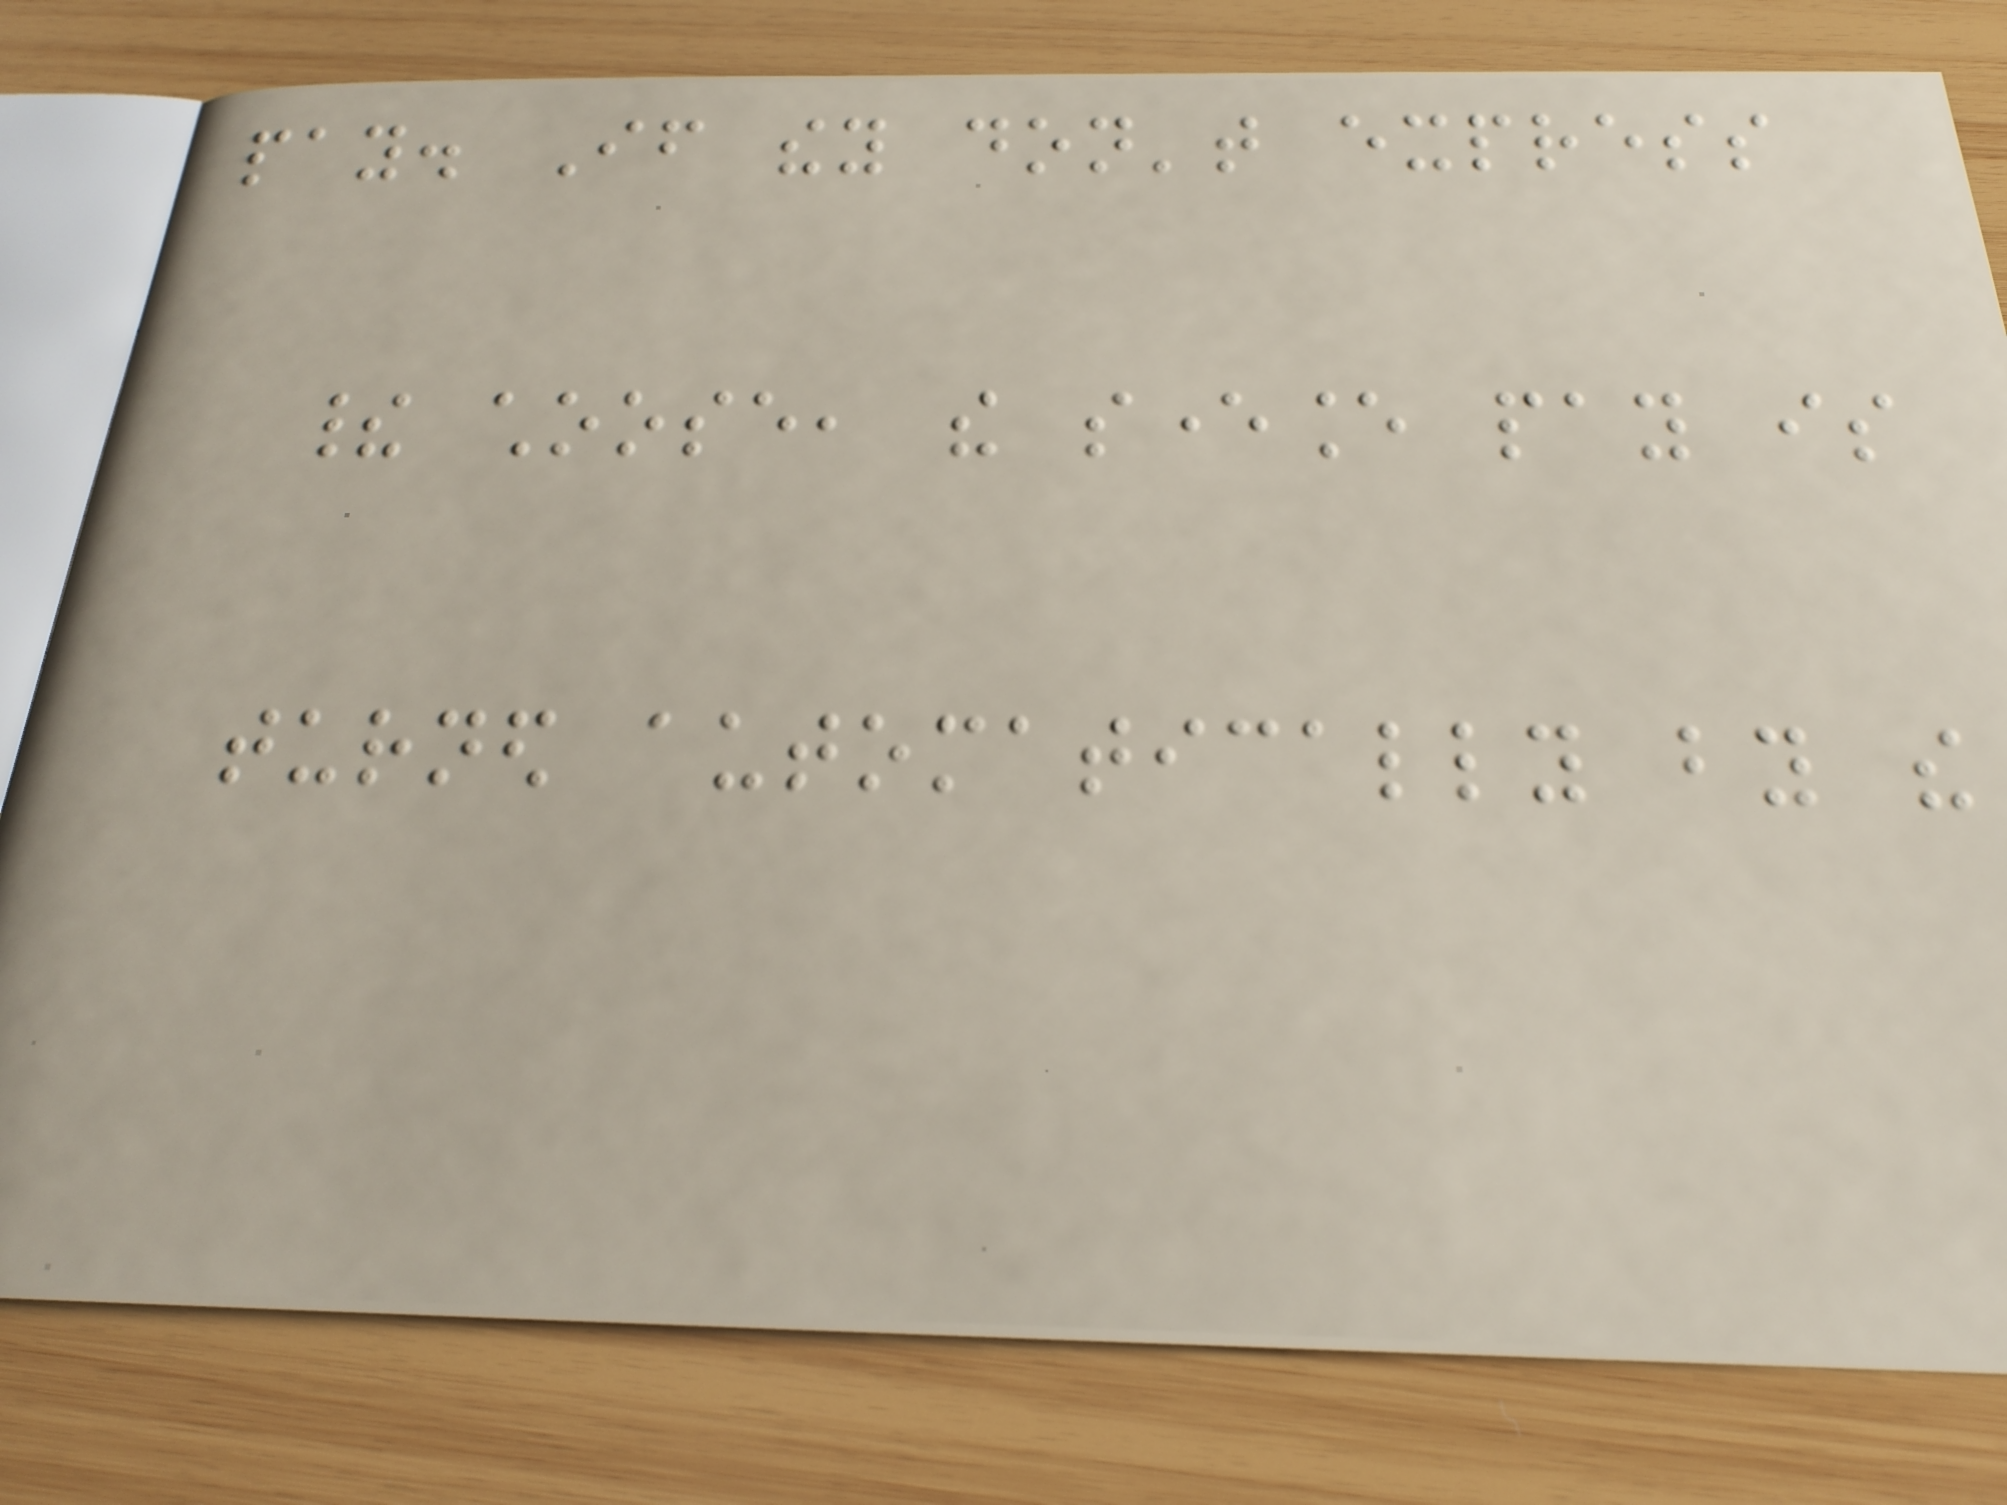pay. If they don't express
their choose, the severance pay is
turned automatically by the
